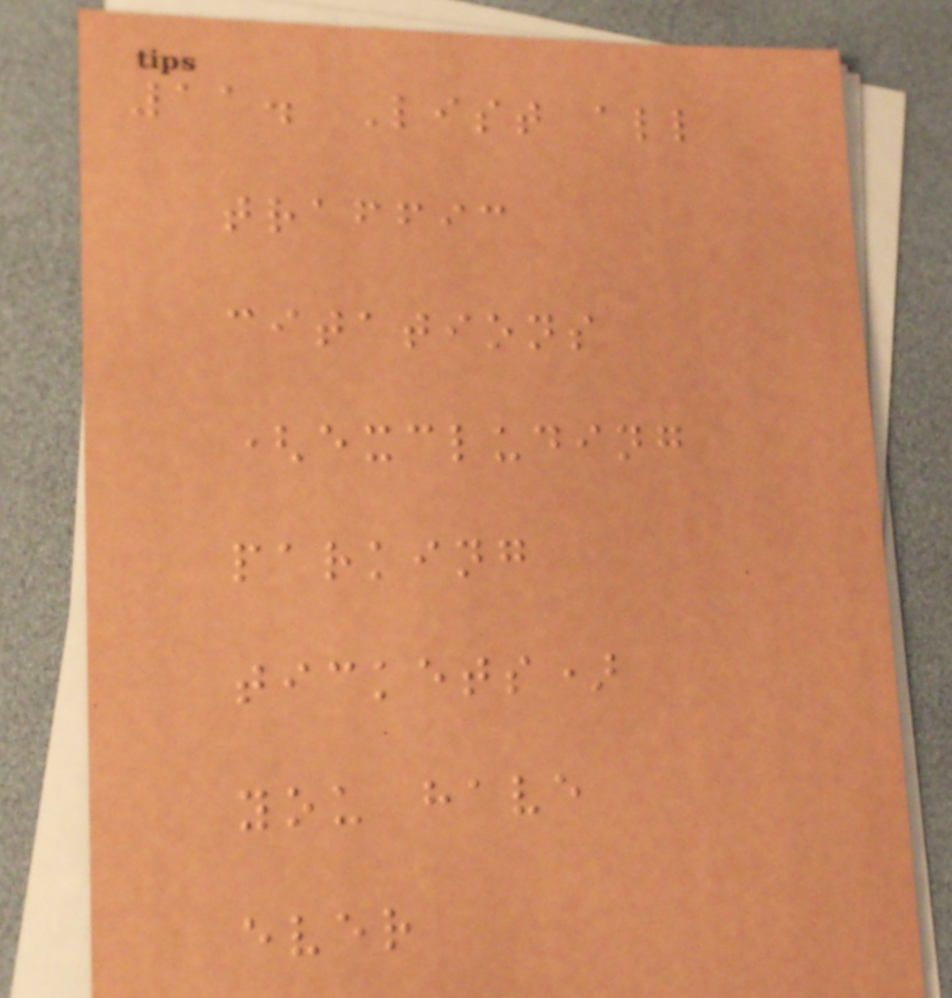11. List all
traffic
citations
(excluding
parking
tickets)
you have
ever
